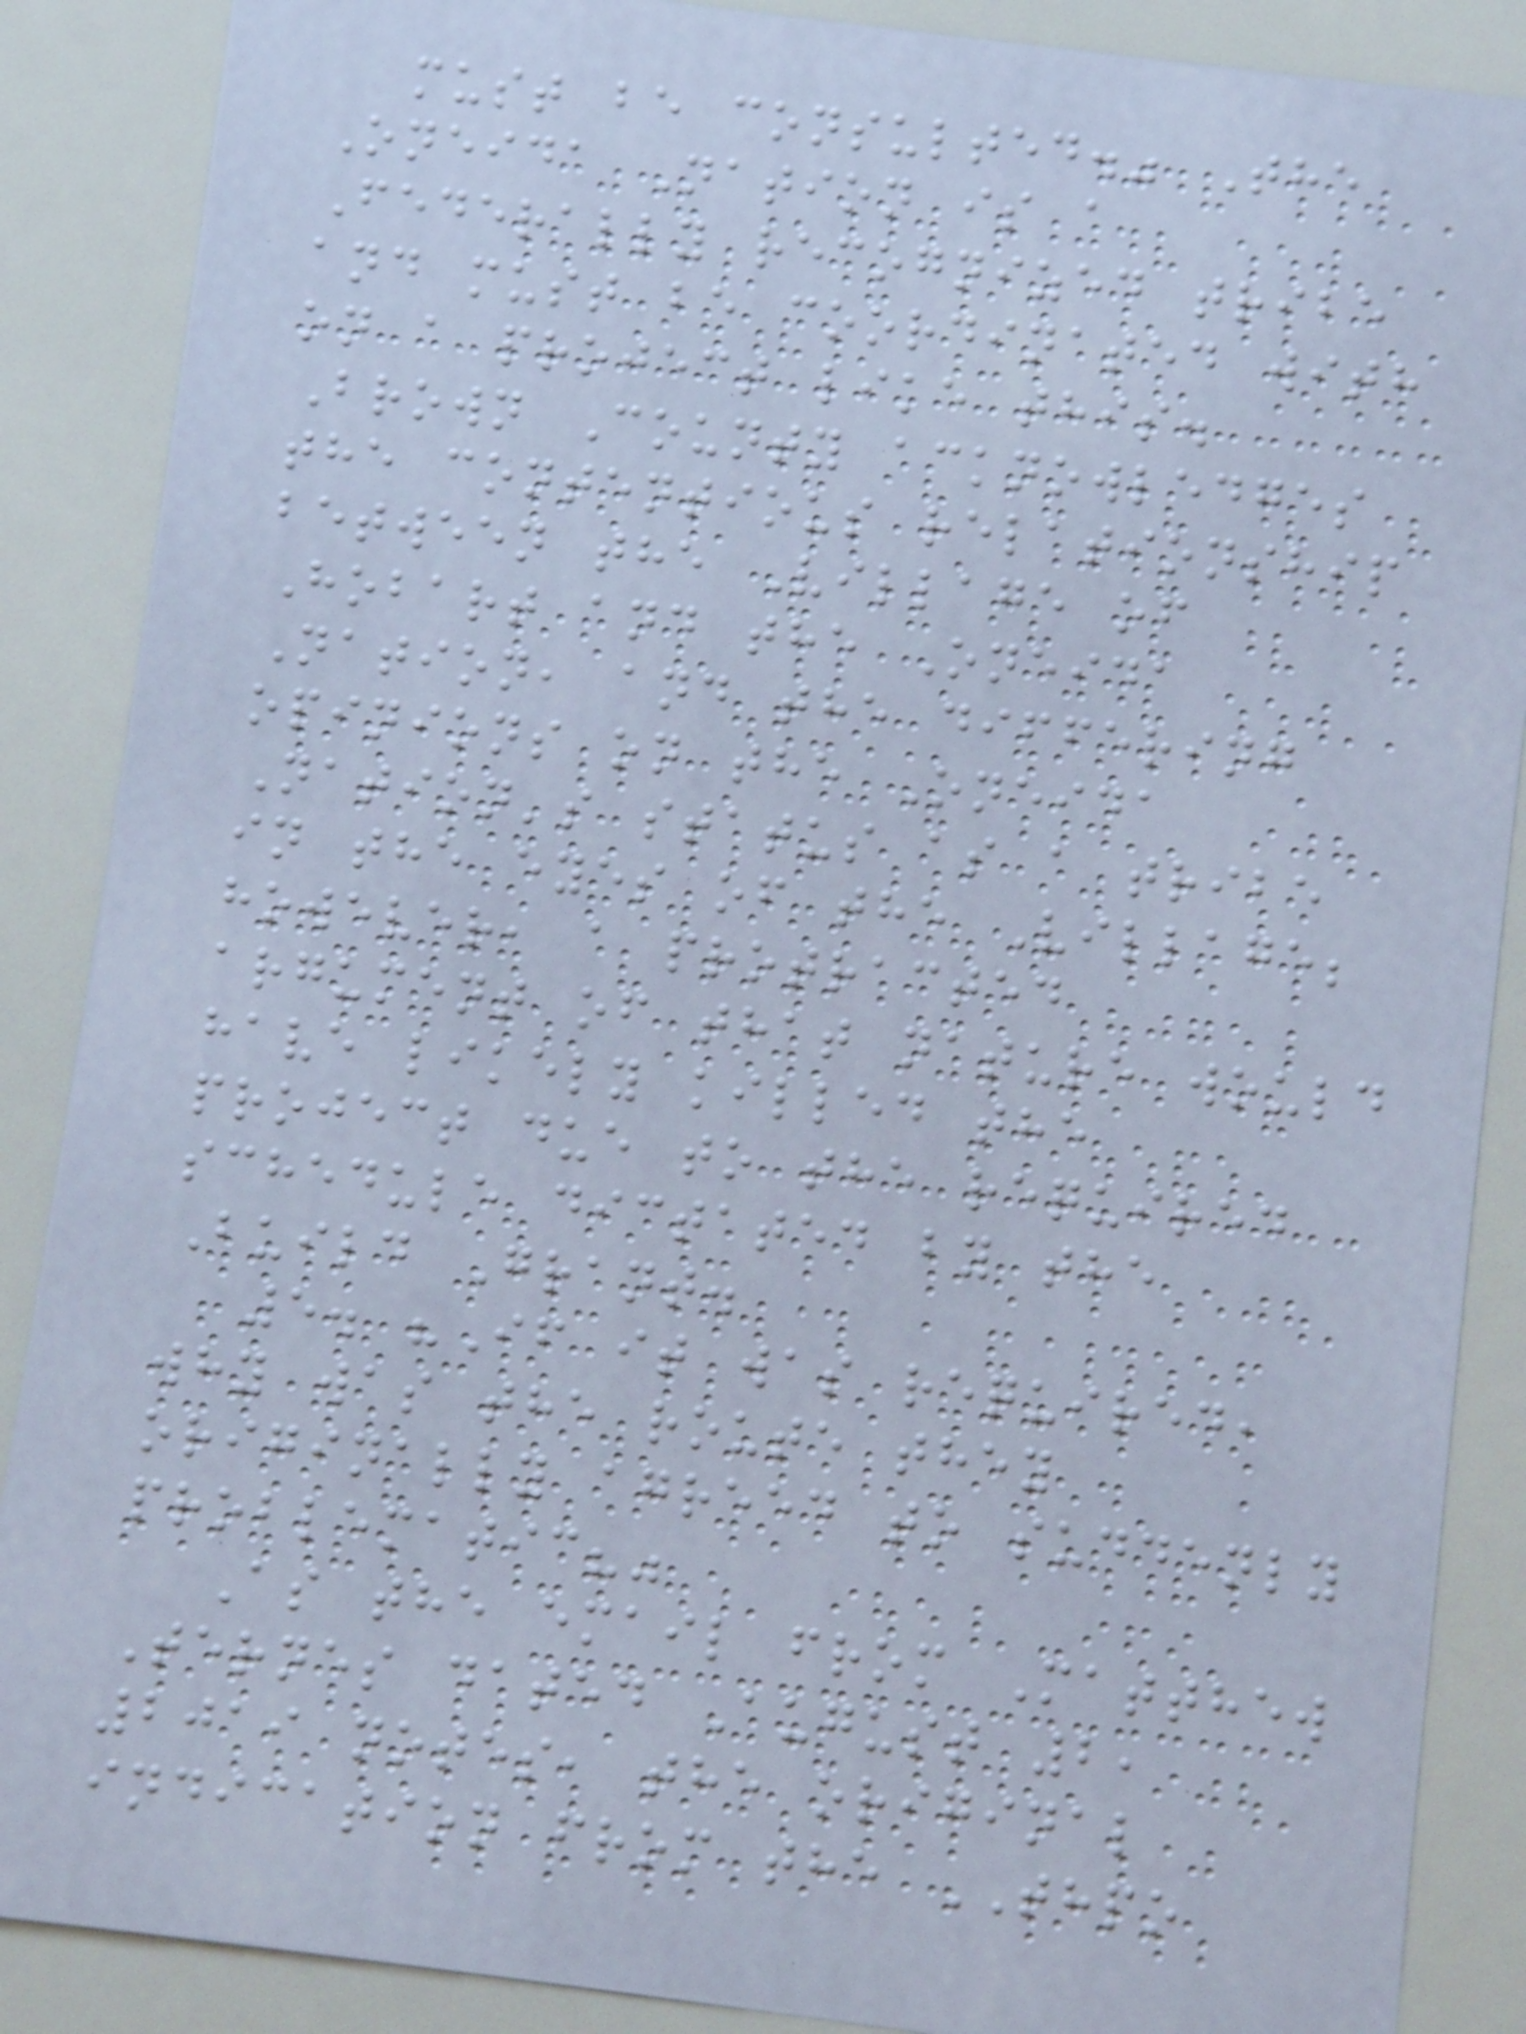must be consulted." The
Oneida Nation is a
Federally recognized tribe
and must be coordinated with
on a project like this.
Brown County acknowledges
the contentious relationship
between the Village of
Hobart and the Oneida
Nation, and the differing
opinions on the Oneida
Nation's status as a tribe
in the eyes of the Village;
however, a protracted
argument of that nature would
have likely killed the
project due to the required
schedule dictated by the
Build Grant.
5. "If it was required,
why was the route they
originally agreed to suddenly
problematic?"
As the email from Matthew
Ternes dated August 2,
2019 notes, the original
indication from the THPO
